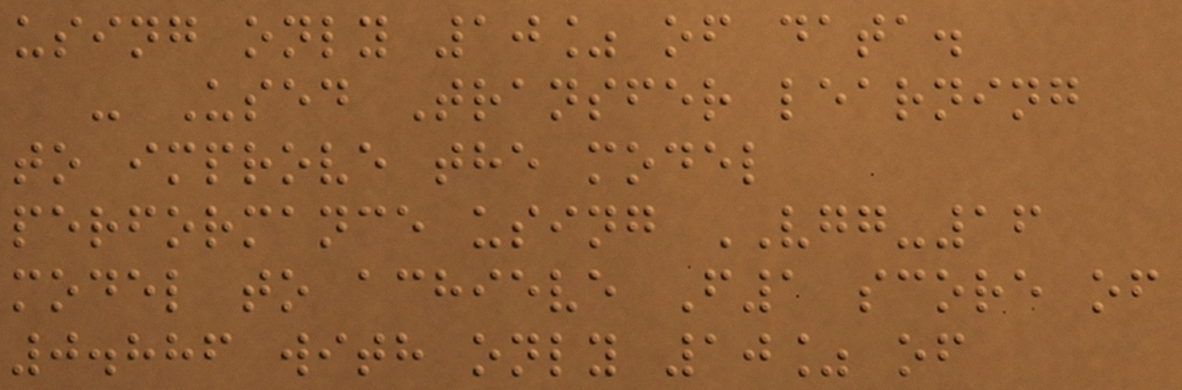using only 10% of data.
- Used Transfer learning
to improve the model
performance using VGG-16
model to achieve F1 score of
0.886 with only 10% of
